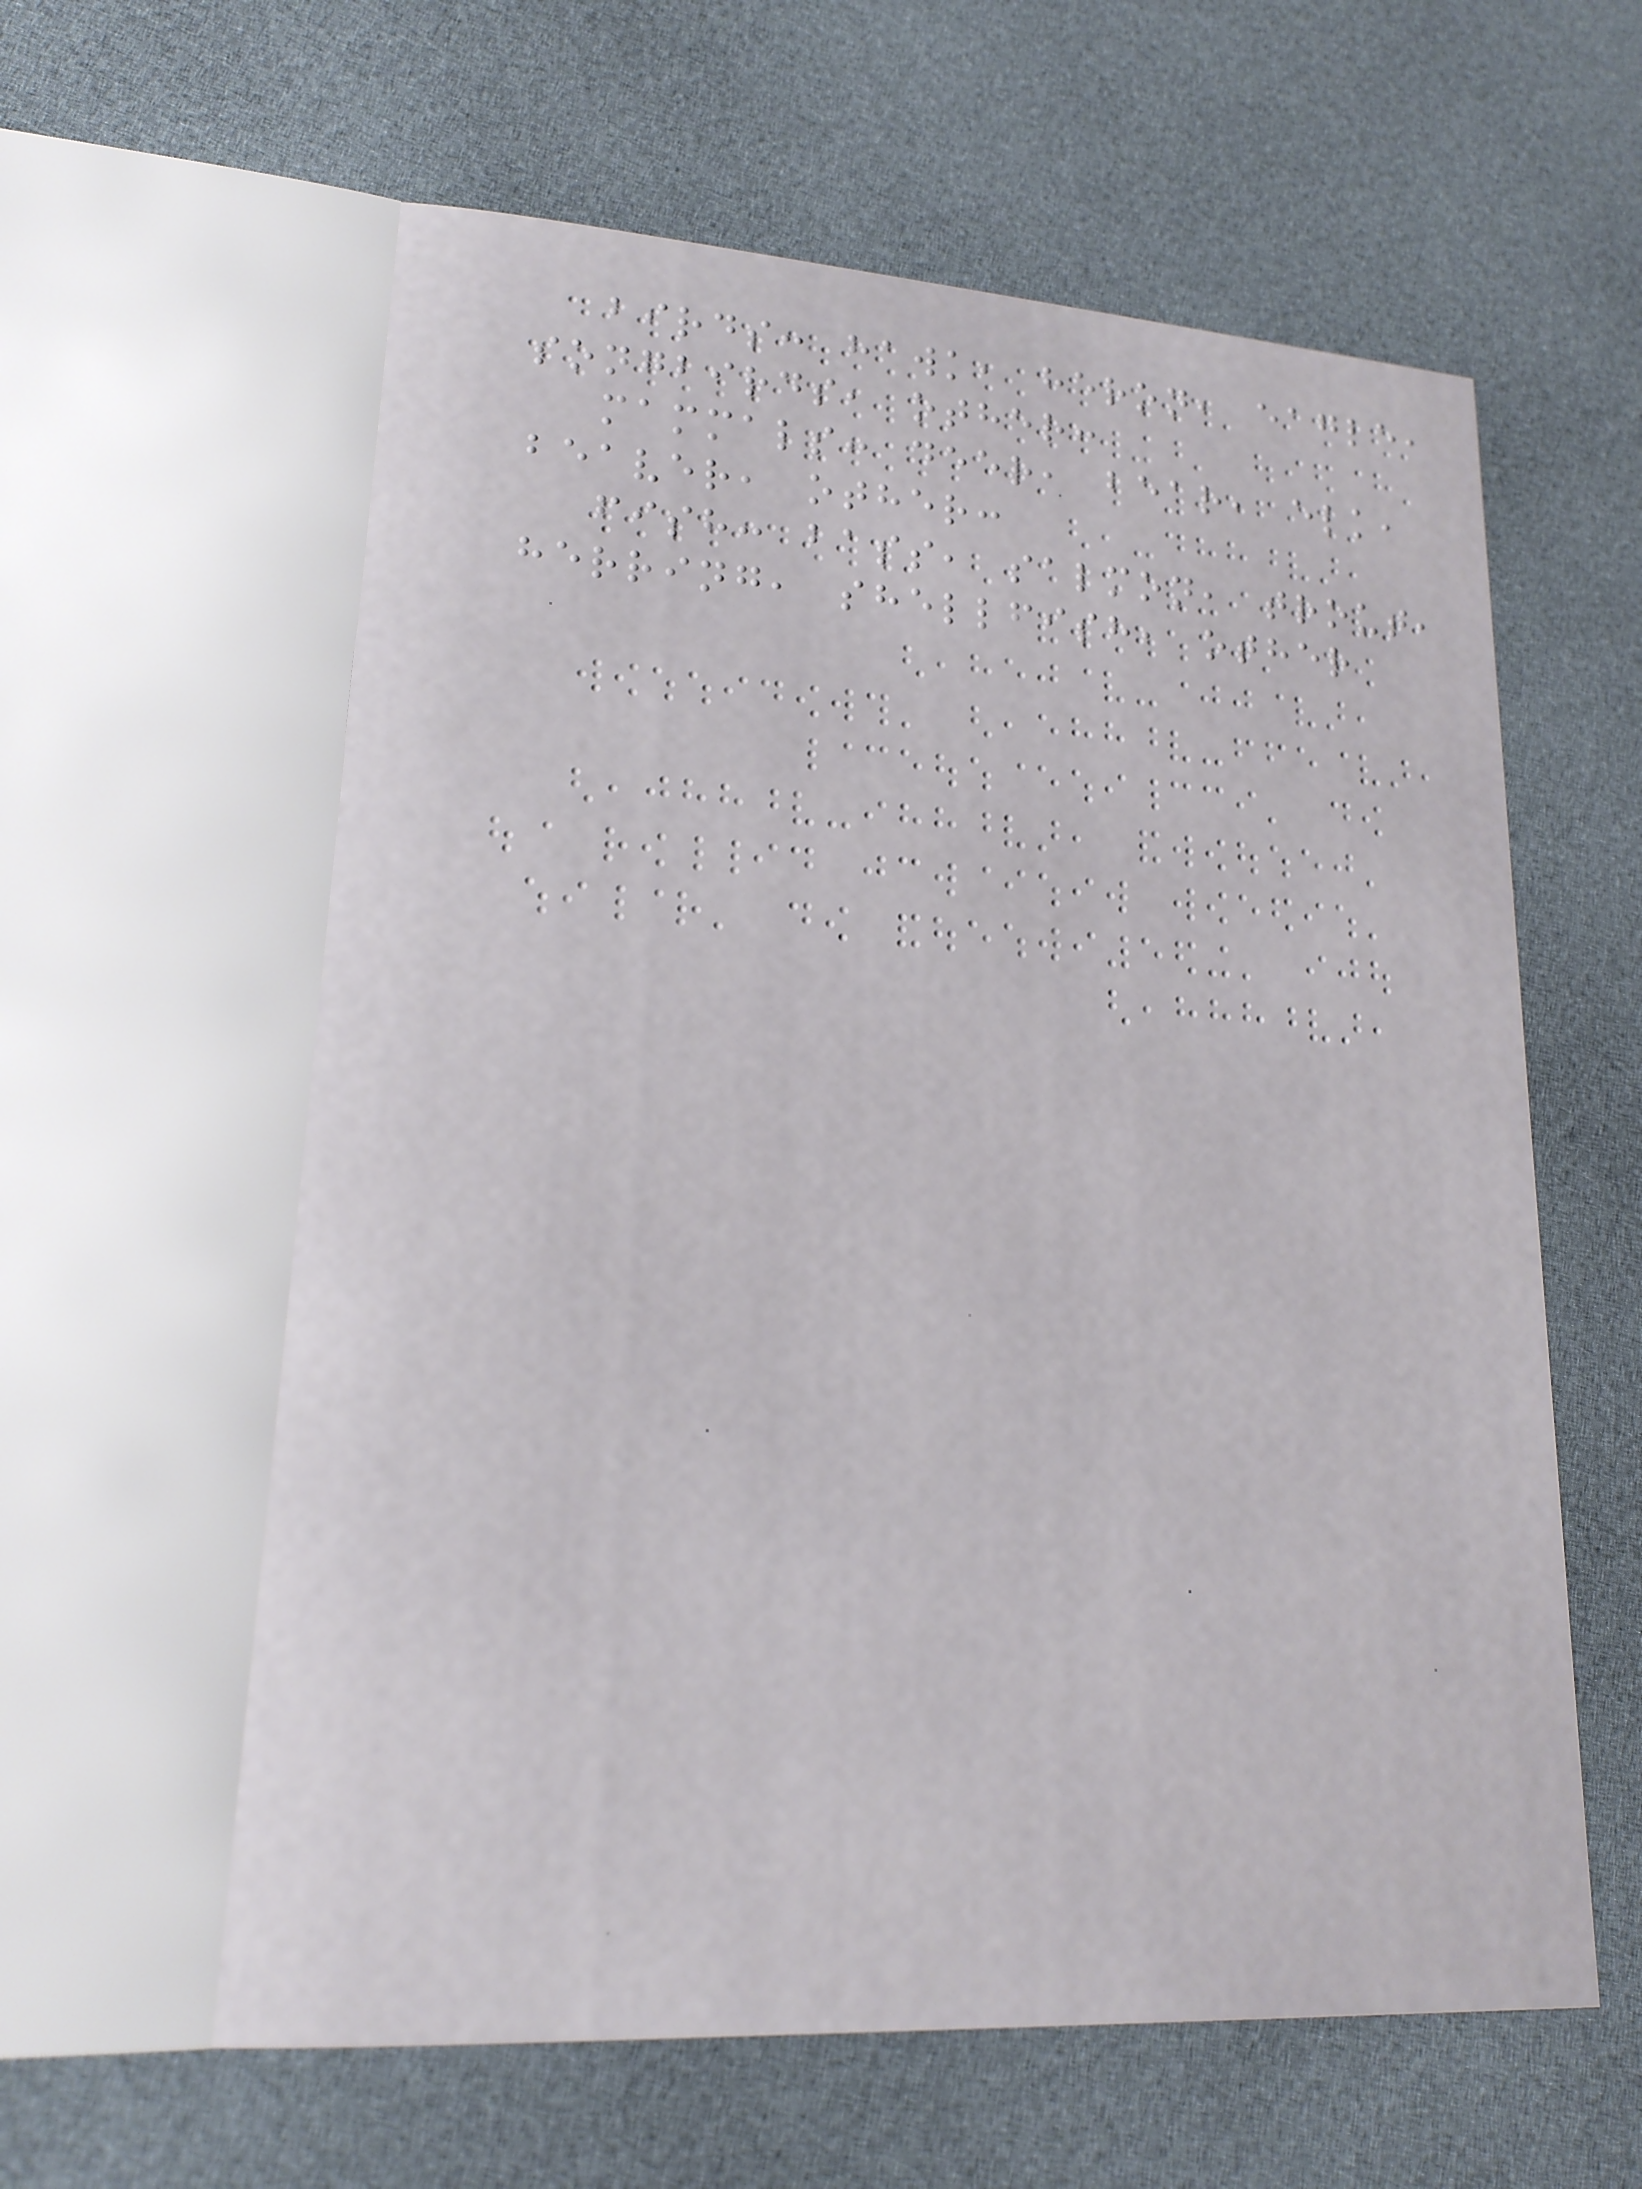birds: hawk, heron, eagle,
songbirds, other:
mammals: deer, bear, elk,
beaver, other:
fish: bass, salmon, trout,
herring, shellfish, other
